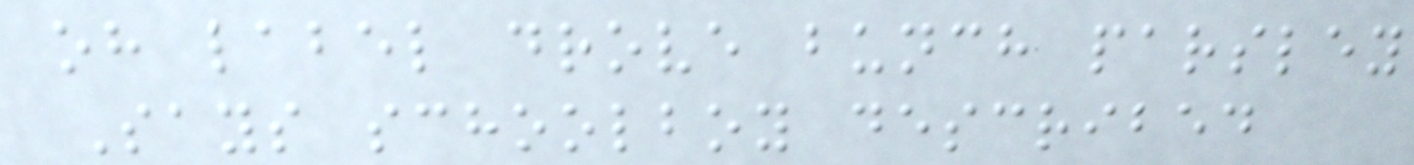oh label drove bunch parsley
Says schoolboy described
